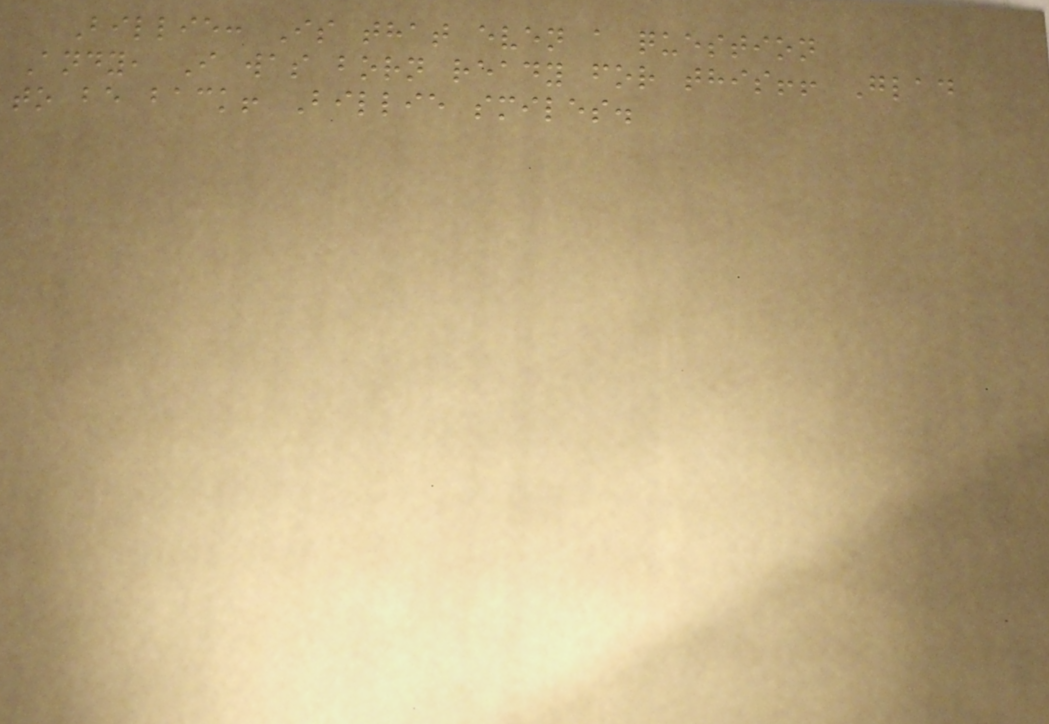Billie: Is that even a question
Andy, I was born ready for this!! Glad
to be back! Billie smiles.
